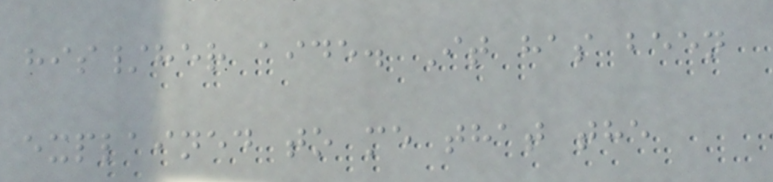his/her aide. It has been
explained to me that the
